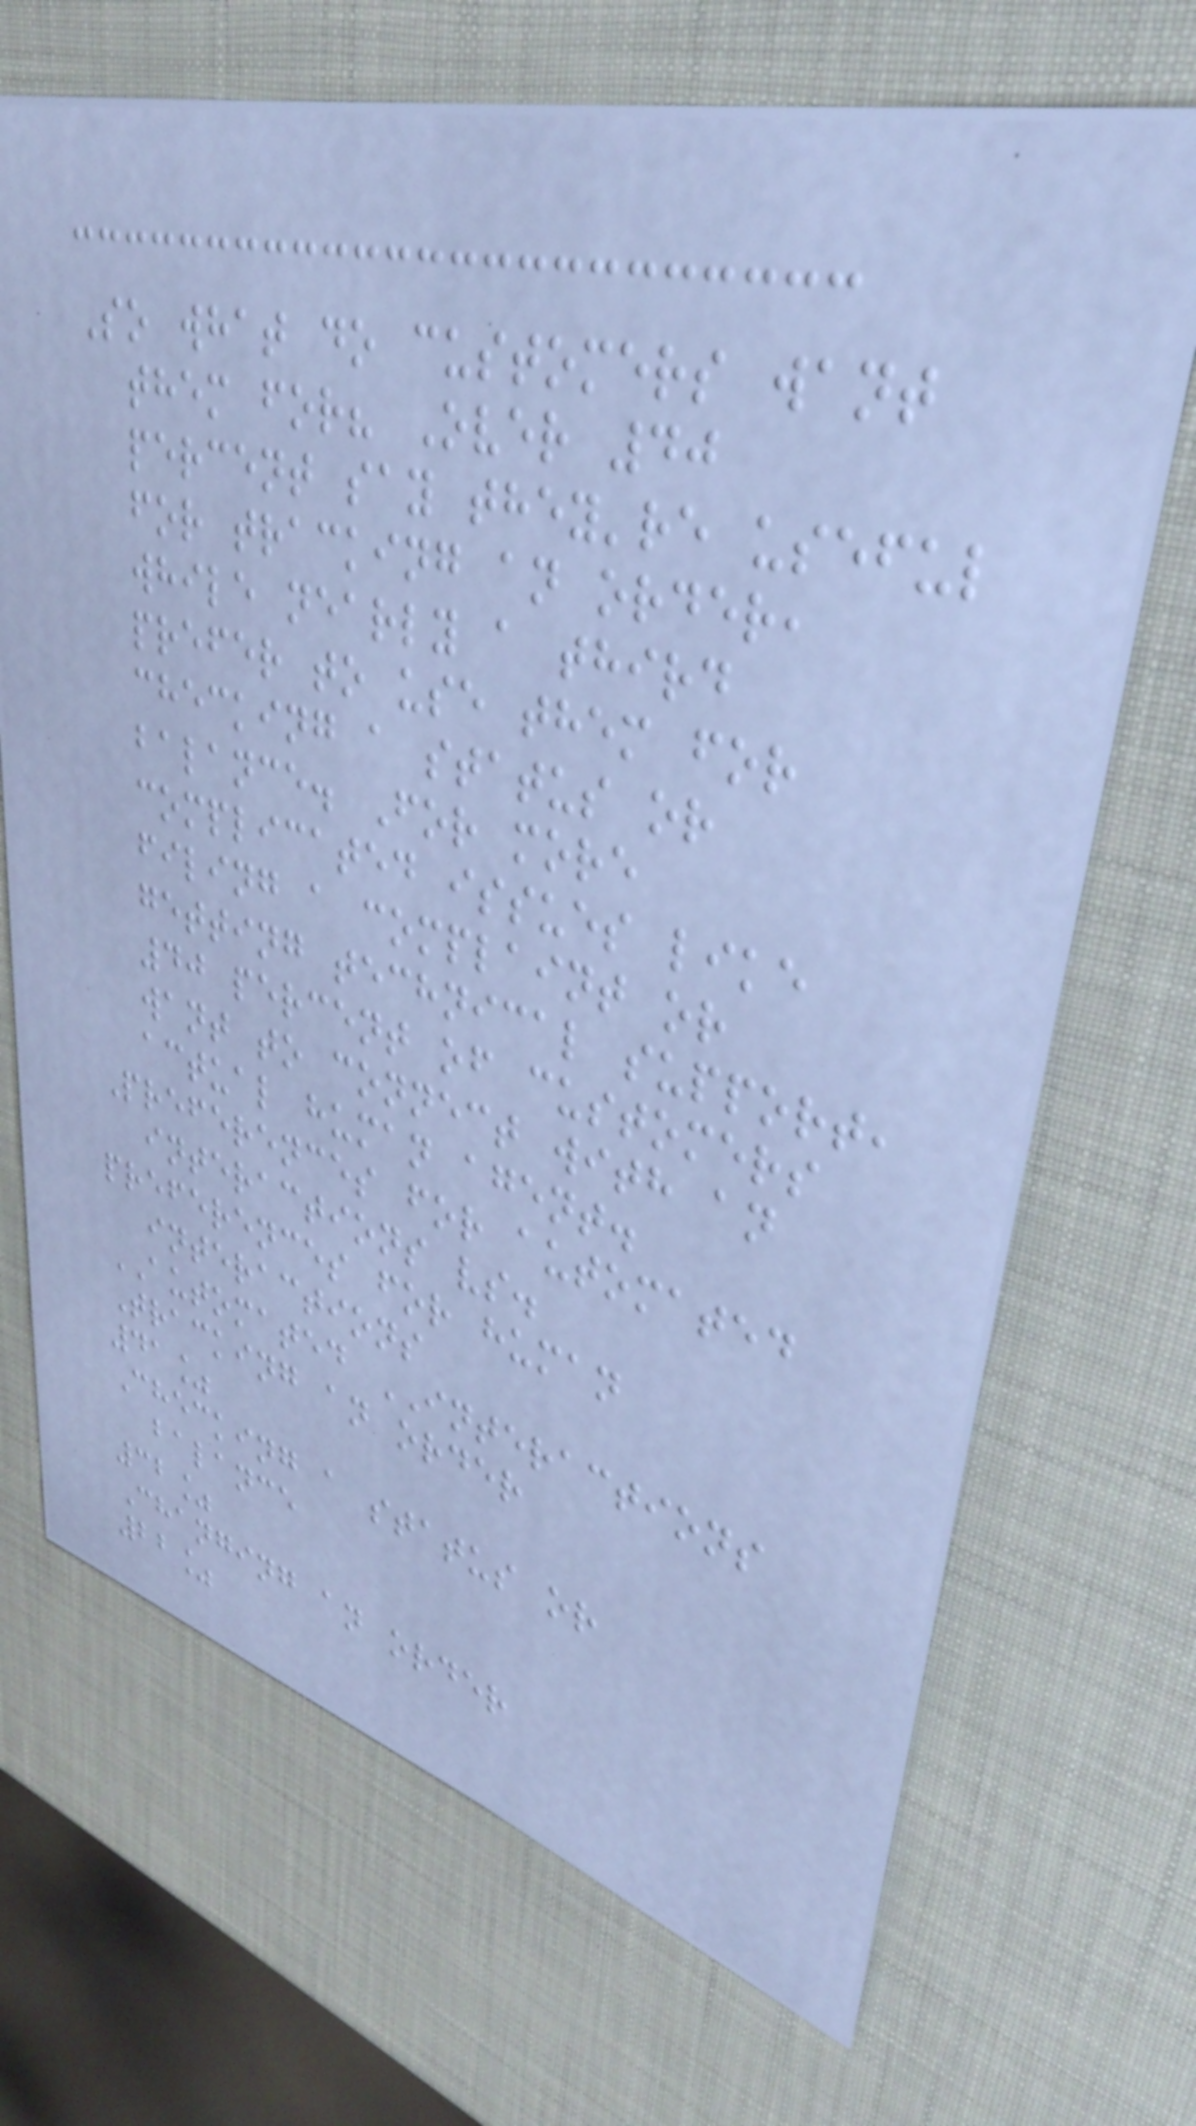So what do customers want
them for? Over 40
percent say they're useful
for tracking an order,
while nearly a third
prefer to use them for
checking a status or
balance. For more
complicated issues like
filing a complaint or
getting technical support,
40 percent of customers
want to connect with an
actual human agent.
Preferences for automated
interactions vs.
preferences for human
interactions
AUTOMATED INTERACTIONS
Tracking an order
41%
Checking a status or
balance
32%
Changing an order
22%
